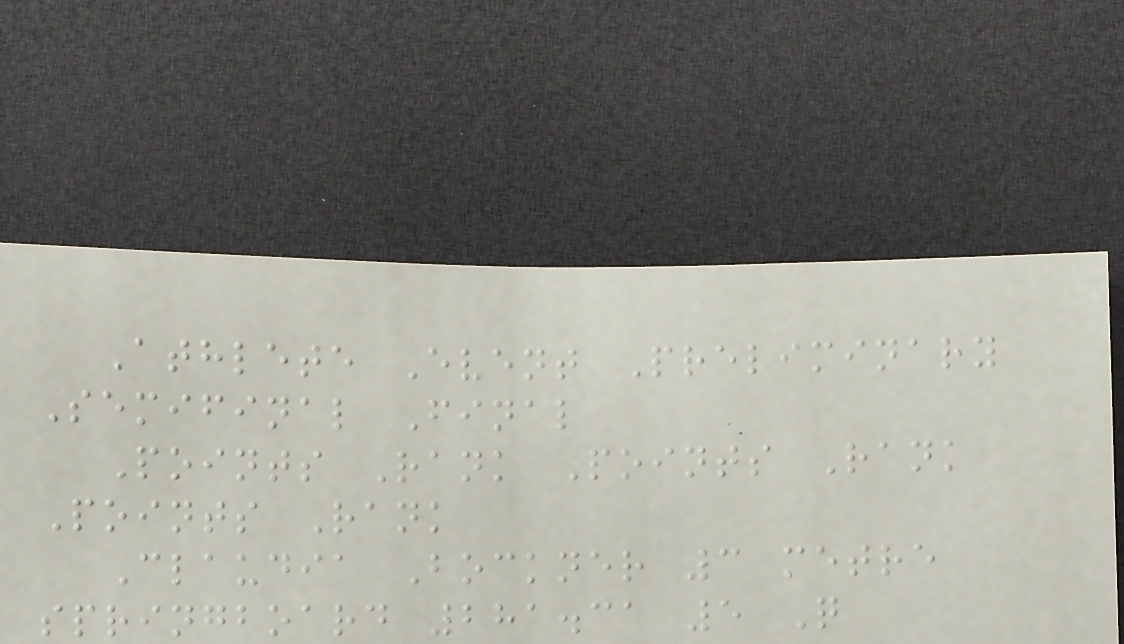Athlete Event Preliminary
Semifinal Final
Points Rank Points Rank
Points Rank
Claudia Bockner 3 metre
springboard 281.31 5 Q
